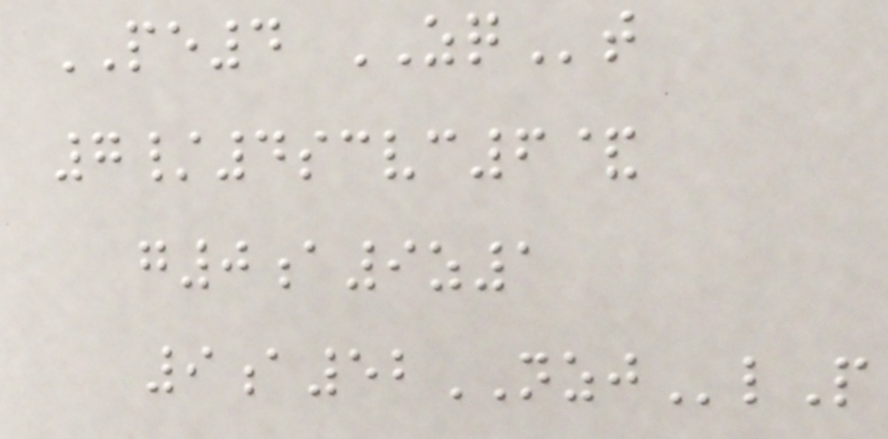PE4 ZQt
7/4scvc6&
g0a9z1
9a52NZJlP
